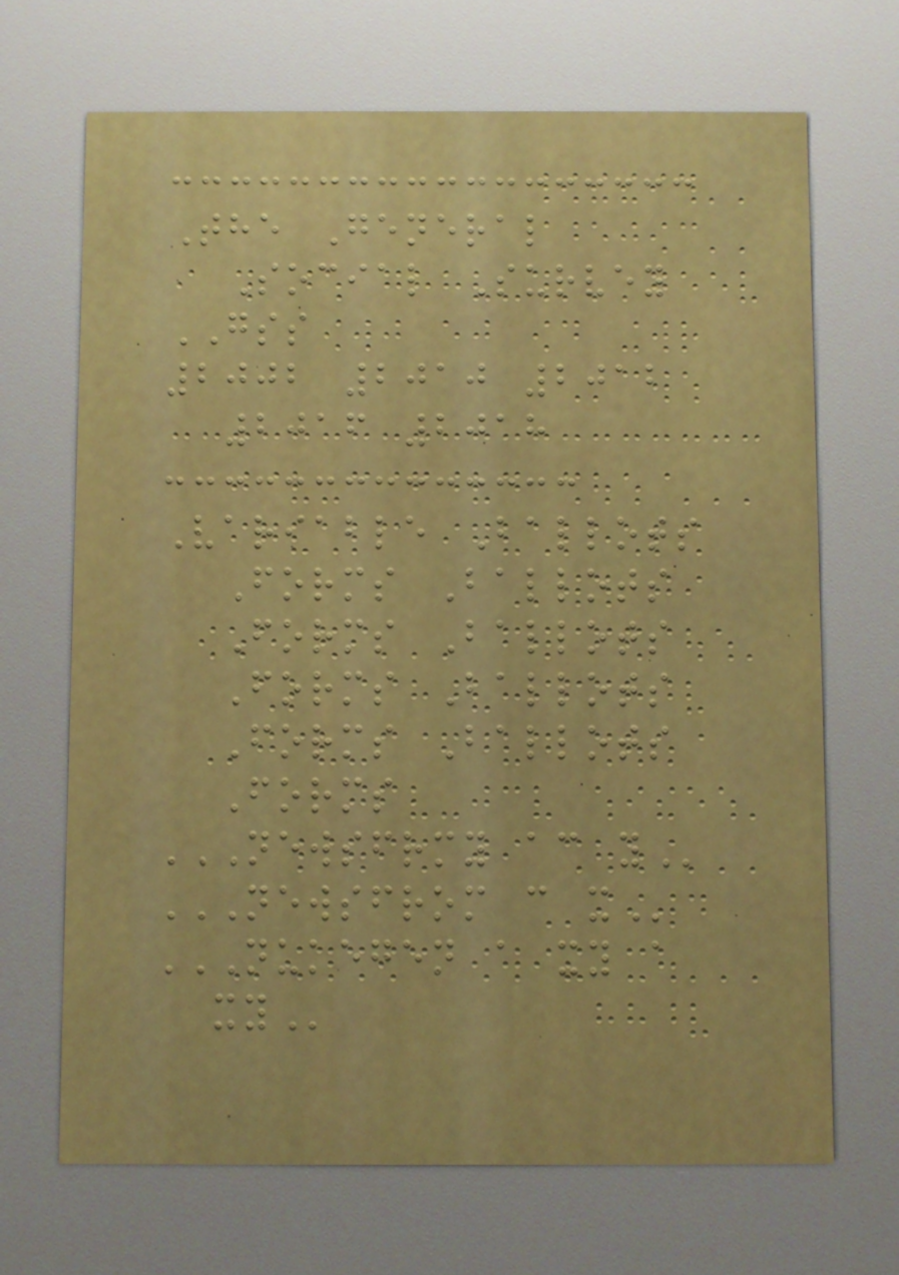The General
Social Survey
GSS
2002 2010 2012
2016 2018
Variable Ballots
Forms Ballots
Forms Ballots
Forms Ballots
Forms Ballots
Forms
NEWSFRMY AC Y
NEWSFROM C X
NUKEGEN A XY A
XY
